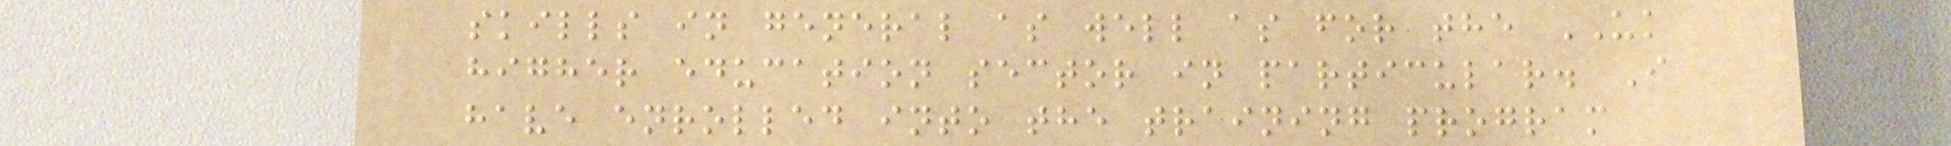skills in general as well as for the UK
higher education sector in particular. I
have enrolled into the training program
